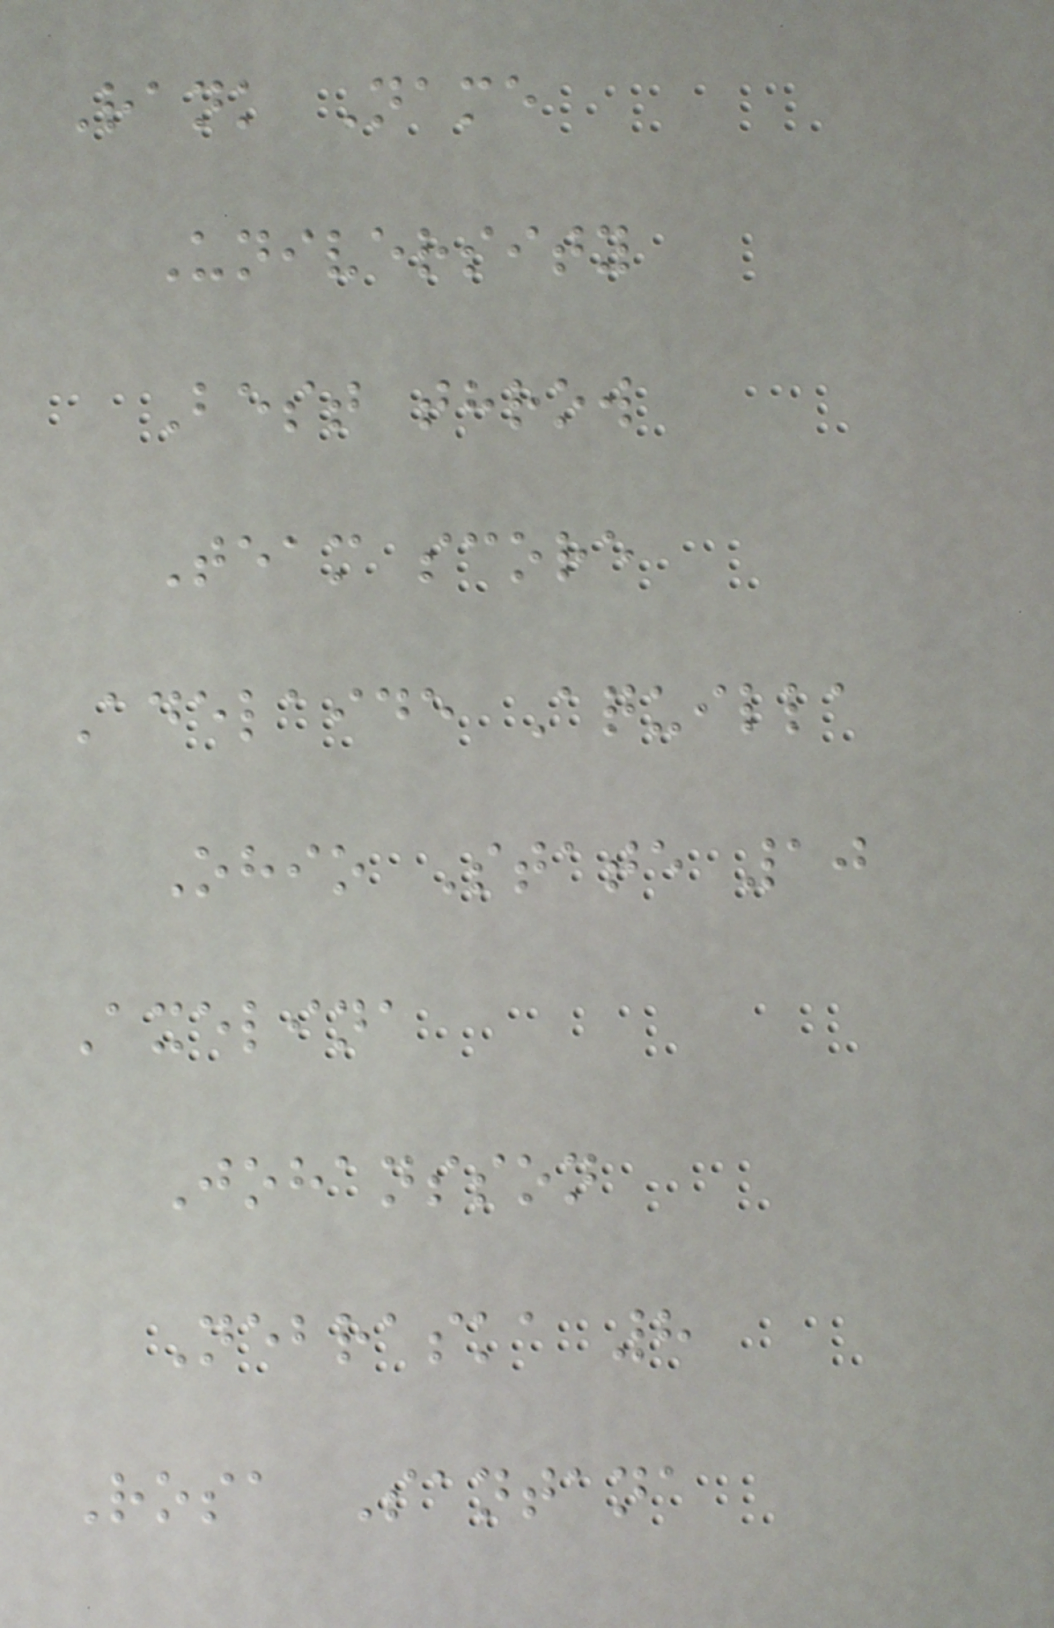Rank Name
University
Best throw
Team score
Adelaide Aquilla
Ohio State 10
Axelina
Johansson
Nebraska 8
Rosa Santana
